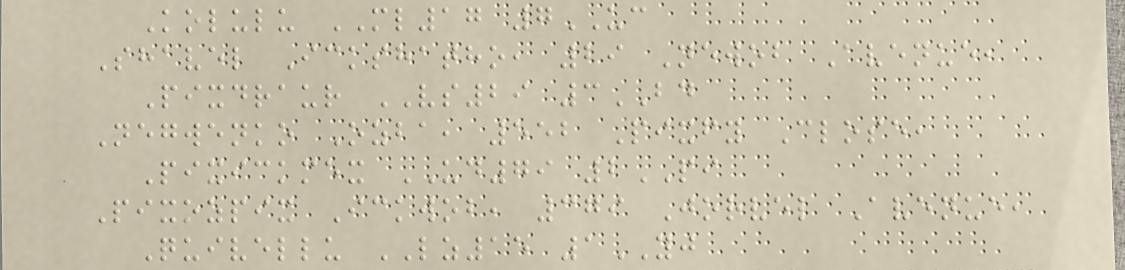Kolulu ML17 7UC
Shavel Ickshatho, 29 Newob Avenue,
Pixdraur VS29 3BD
Negwenko Ozba, 552 Pixfy Close,
Pixickmex UD79 2PI
Pixozpix Ickwob, 379 Jorvel Avenue,
Quivellu LZ15 1YJ
